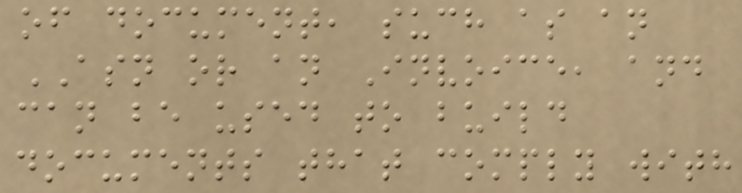of document, such as an
ASN or an Invoice, and
can be used to build
documents that comply with
